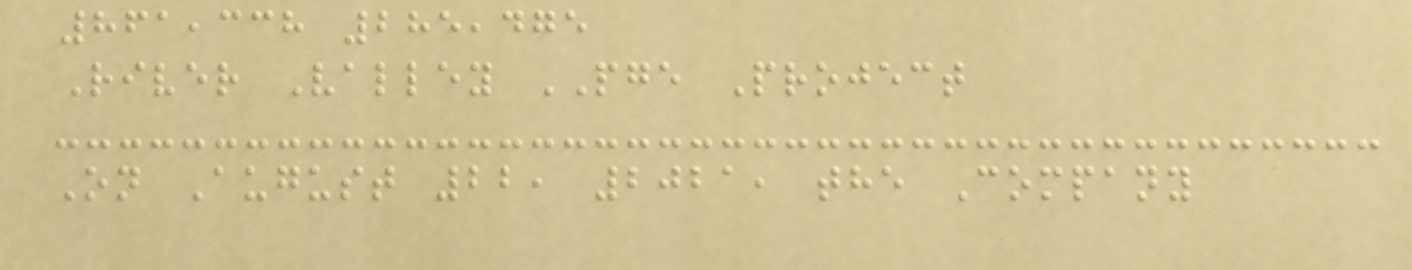861,338 285,475
River Valley PGE Project
On August 22, 2021, the Company
